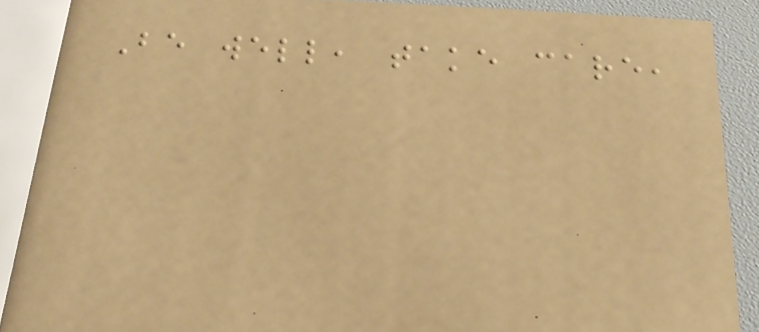Be well, take care,
